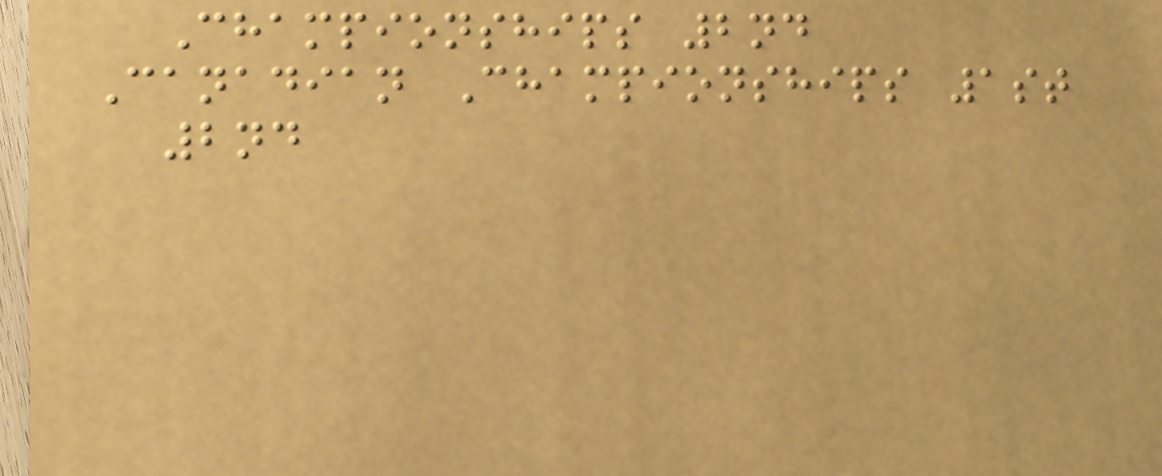Championships 2nd
Canadian Championships 1st
2nd
